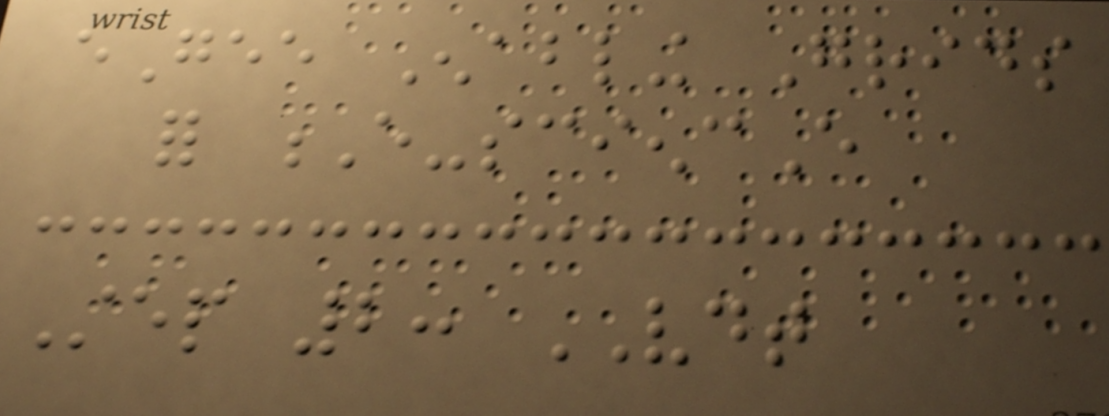eGee Enabling Grids
for E-sciencE
Step 2: VDT
